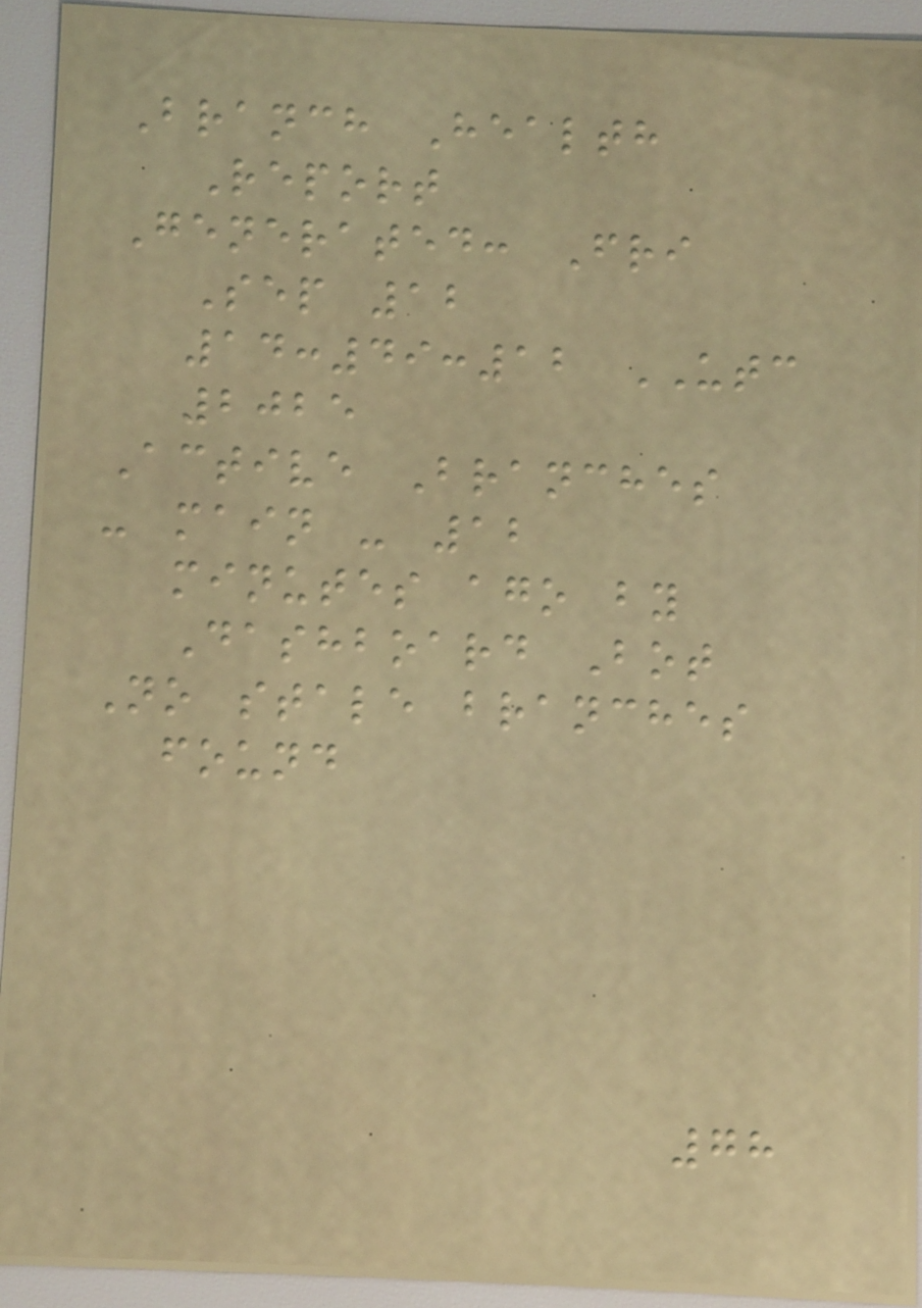Branch Health
Report
Generated: Fri
Sep 12
14:49:12 UTC
2025
Active Branches
- main - 12
minutes ago by
Dashboard Bot
No stale branches
found
78
